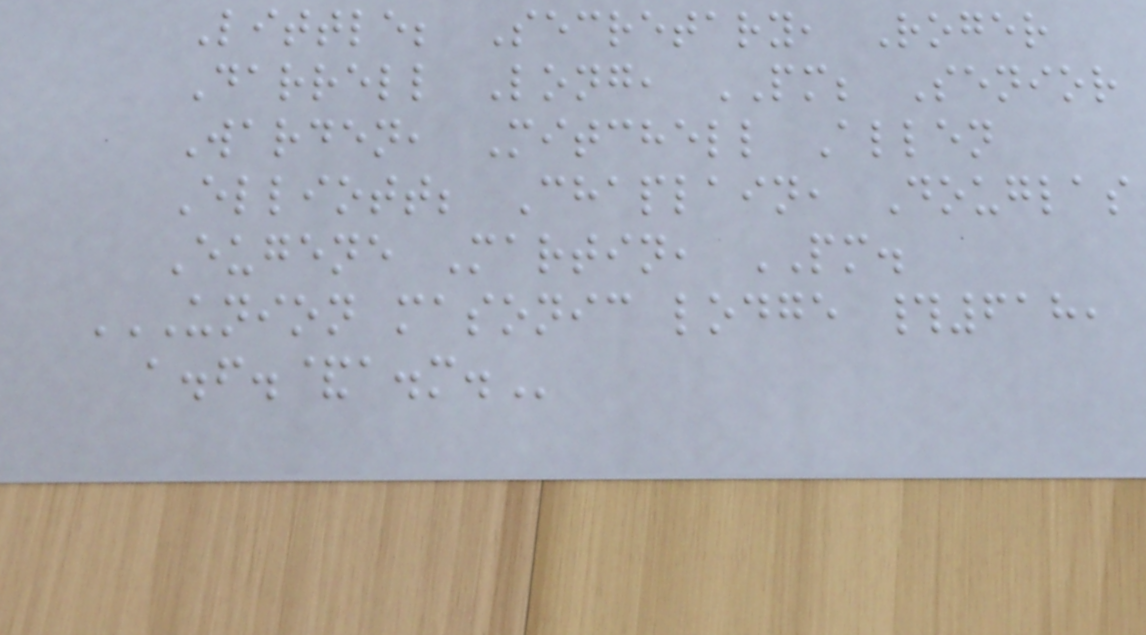Little; Secretary, Roger
Darrell Long, PM; Senior
Warden, Mitchell Allen
Elliott; Chaplain, Douglas
Eugene Martin, PM.
UNION MASONIC LODGE #618,
A.F.&A.M.
